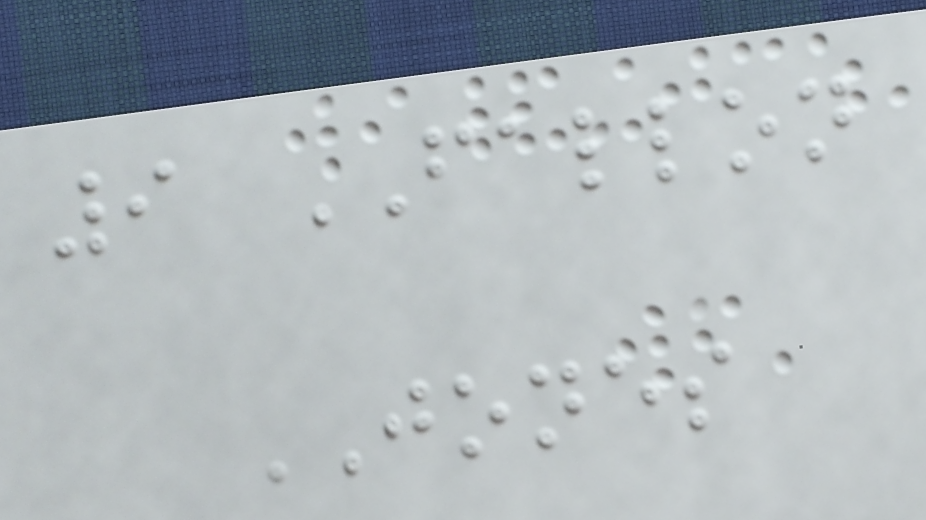9 FALLON
JONES
